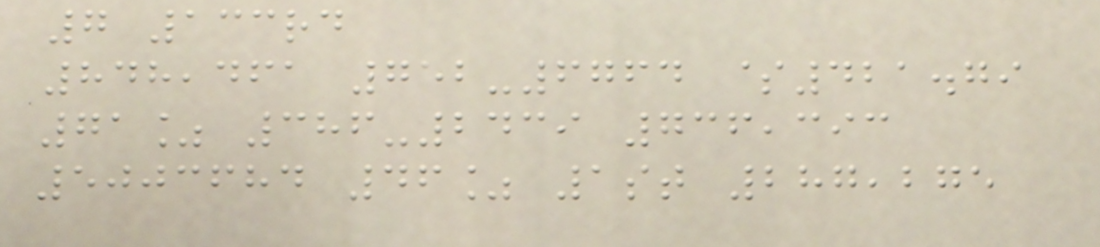7 133rd
848,461 752-6764 $421.79
71% 386-2439 736,393
5003684 46% 1st 287,275
